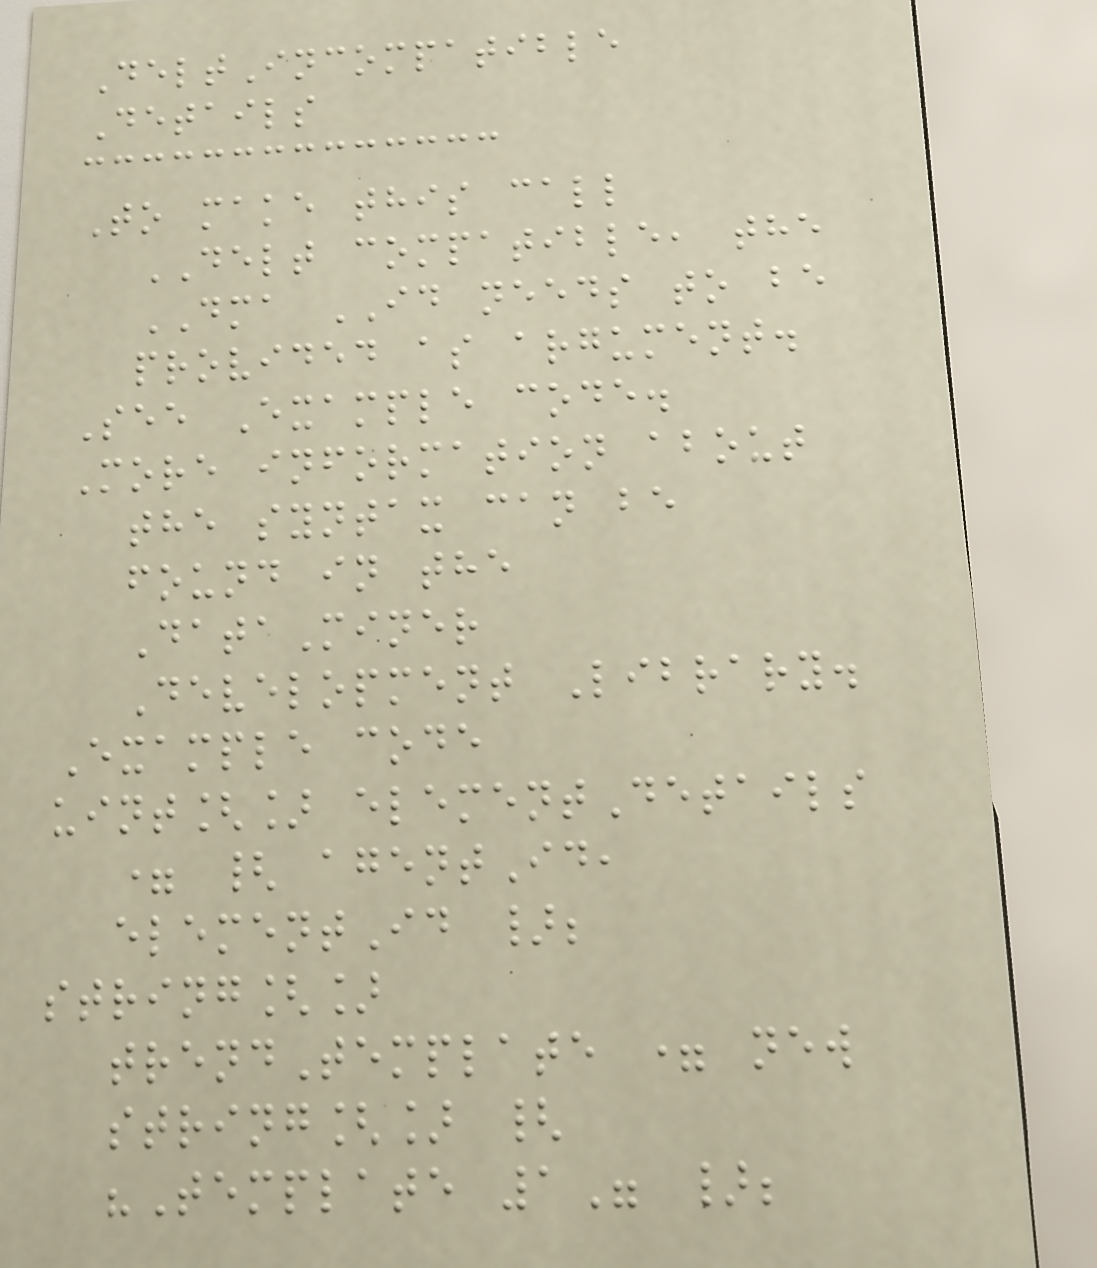DeltIncompatible
Details
To make this call
DELT compatible, the
DMA ID needs to be
provided as argument.
See Example code.
More information about
the syntax can be
found in the
DataMiner
Development Library.
Example code
uint[] elementDetails
= { agentId,
elementId };
string[]
trendTemplate = new
string[] {
"Template 1" };
